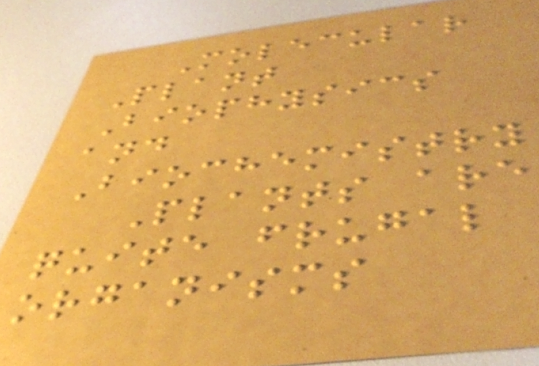Molecular
Plant
Biophysics
and
Biochemistry
Plants are
quite frugal
organisms
